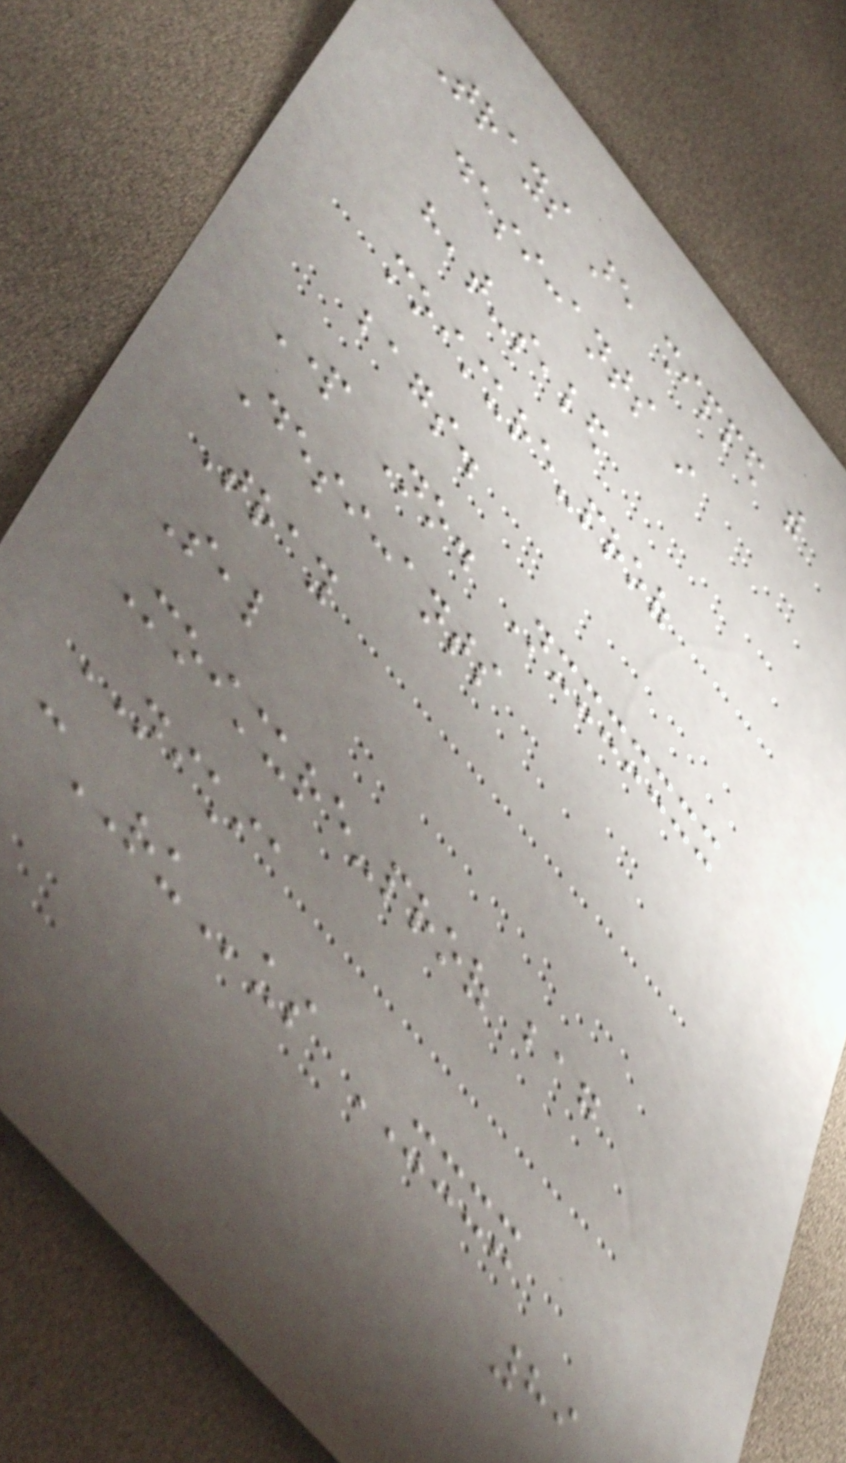Trays are shipped with
desiccants in
heat-sealed
moisture-proof
bags.
Part No. Nxxxxxxx
Desiccants
Tray
Seal
Moisture-proof bag
NICHIA
cRUus XXXX
89
